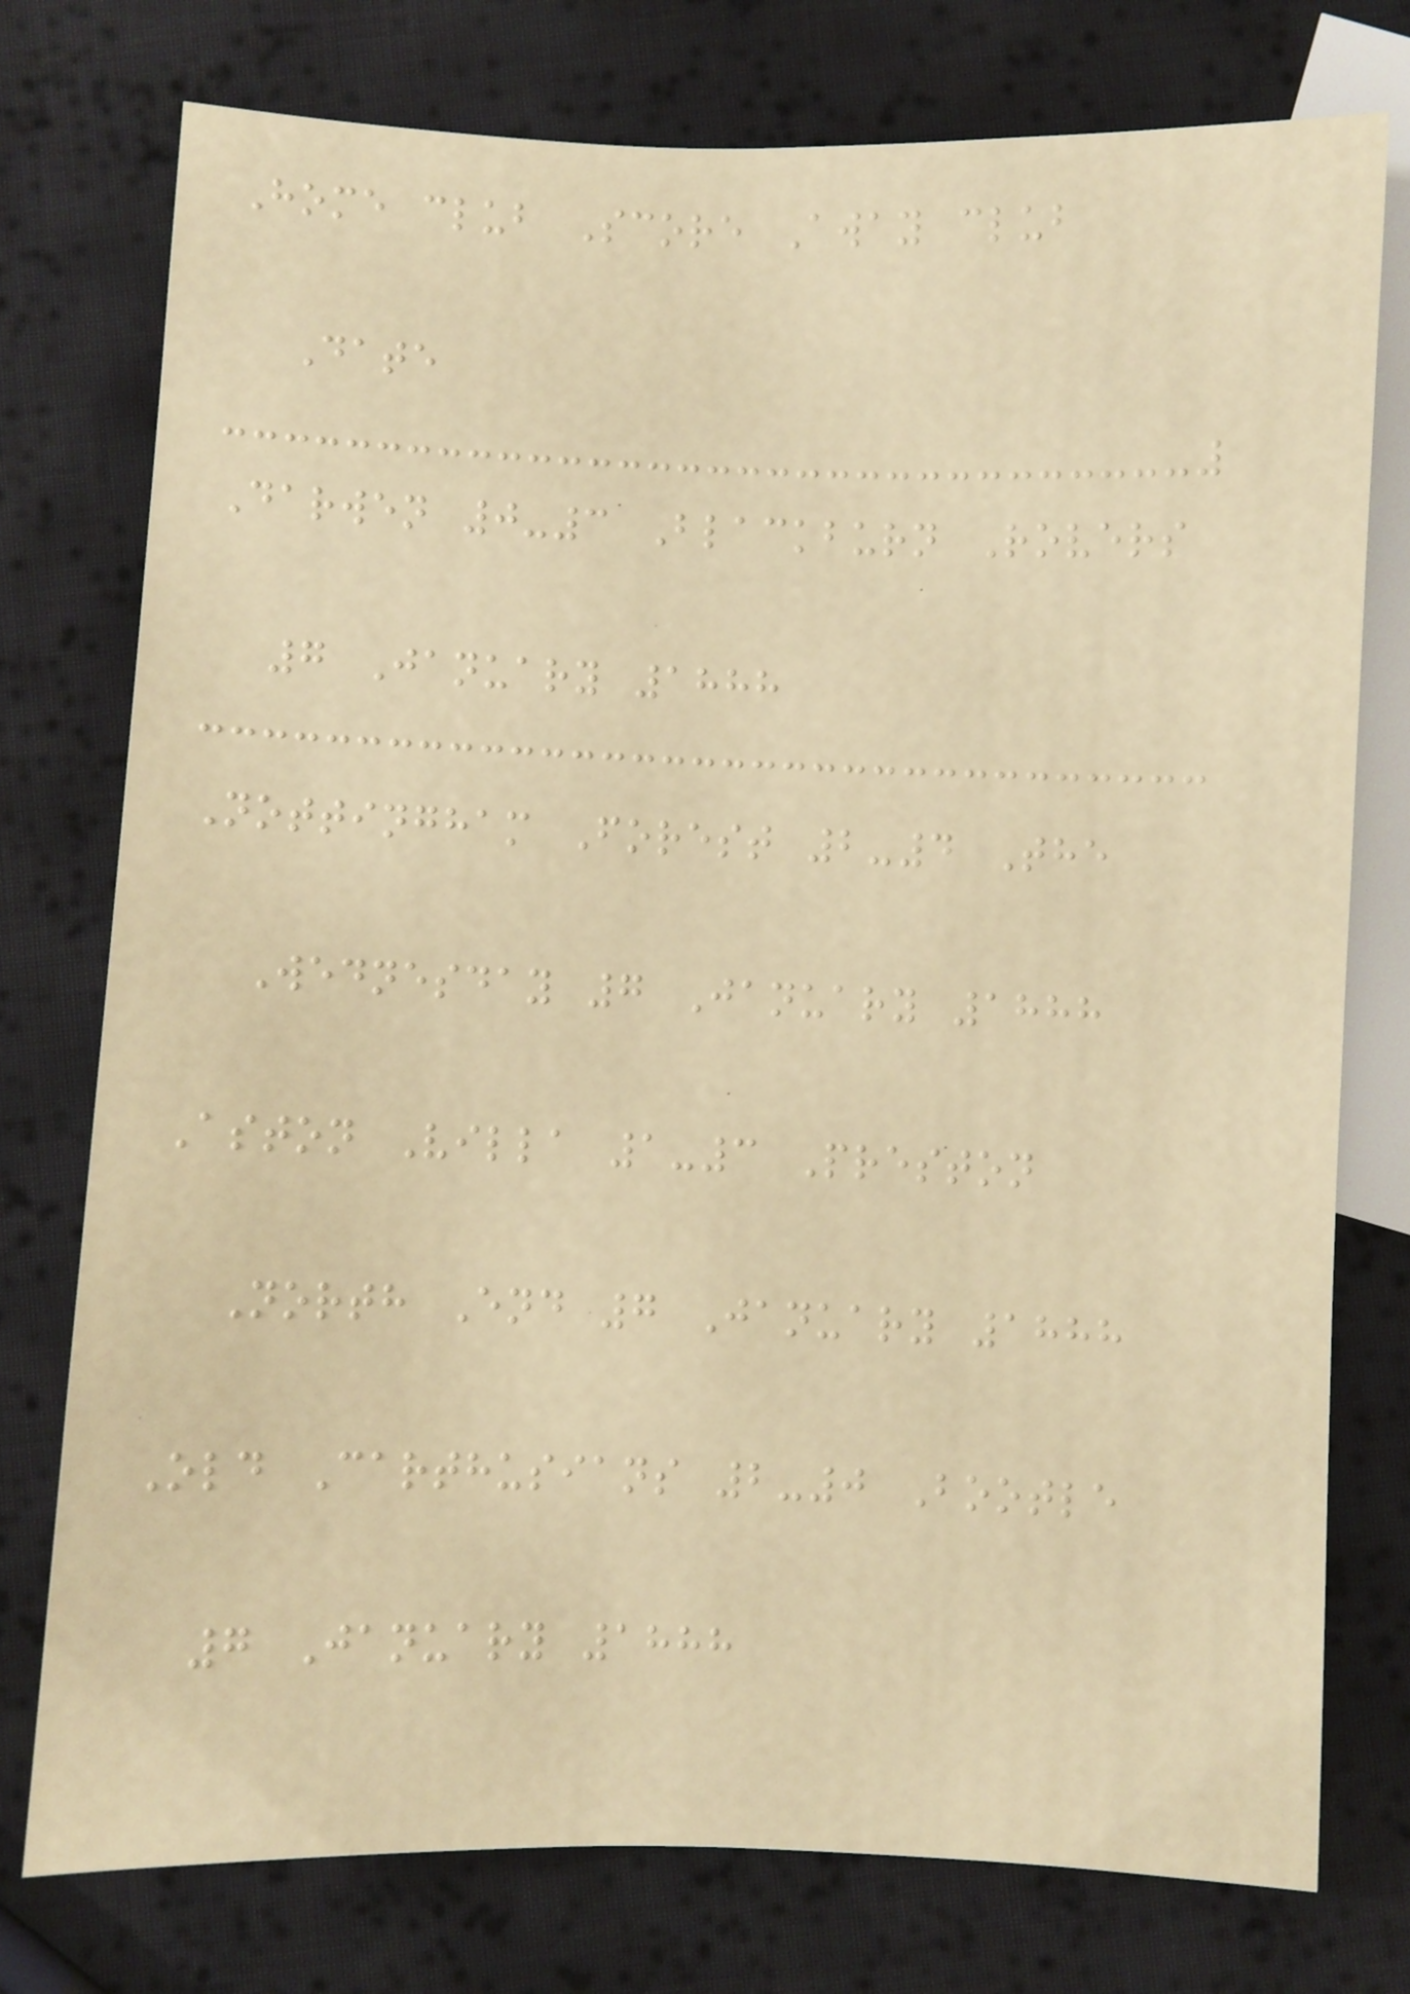Home club Score Away club
Date
Darwen 0-3 Blackburn Rovers
7 January 1888
Nottingham Forest 2-4 The
Wednesday 7 January 1888
Aston Villa 1-3 Preston
North End 7 January 1888
Old Carthusians 2-0 Bootle
7 January 1888
